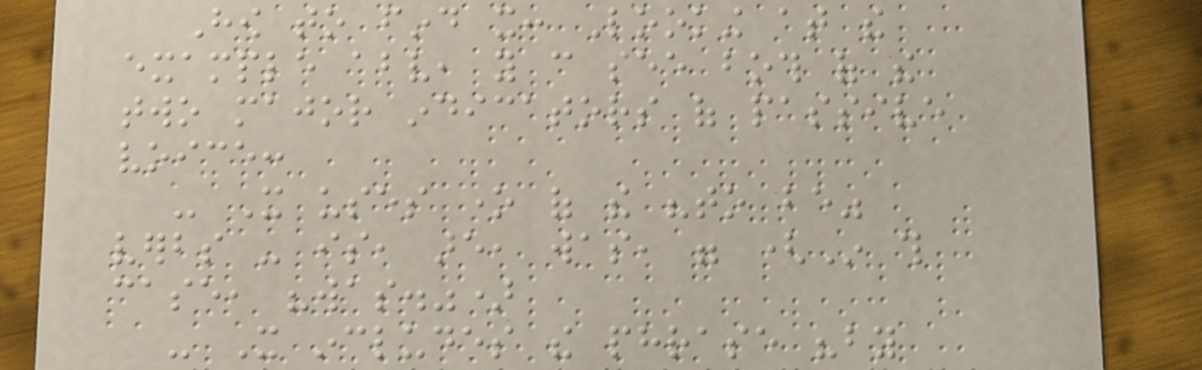How to find it: Looking at the
example above, you can see both of the
two major indicators of passive
voice:
- It uses one of the "to be"
verbs - is, are, was, were (In this
case, "was.")
- It includes the phrase "by
